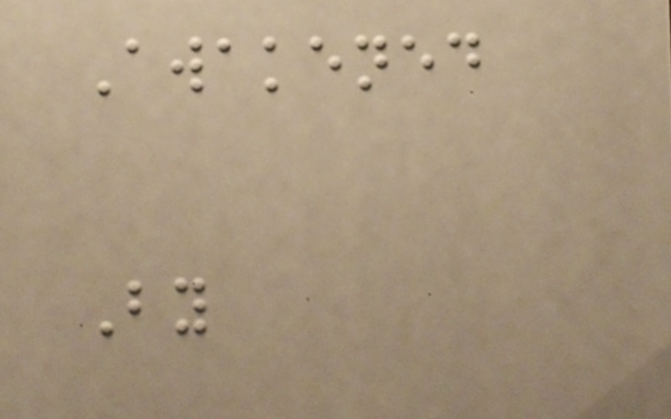Awakened
By
